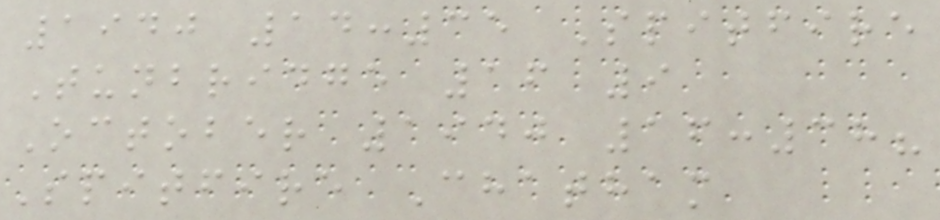1940 14:35 Spitfire
Tunbridge 16 9
October 1940 16:38?
Spitfire Chatham
